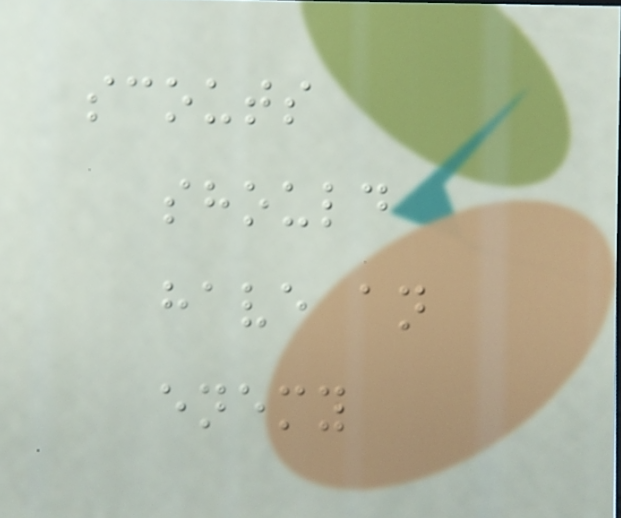scouts
should
have an
enemy
